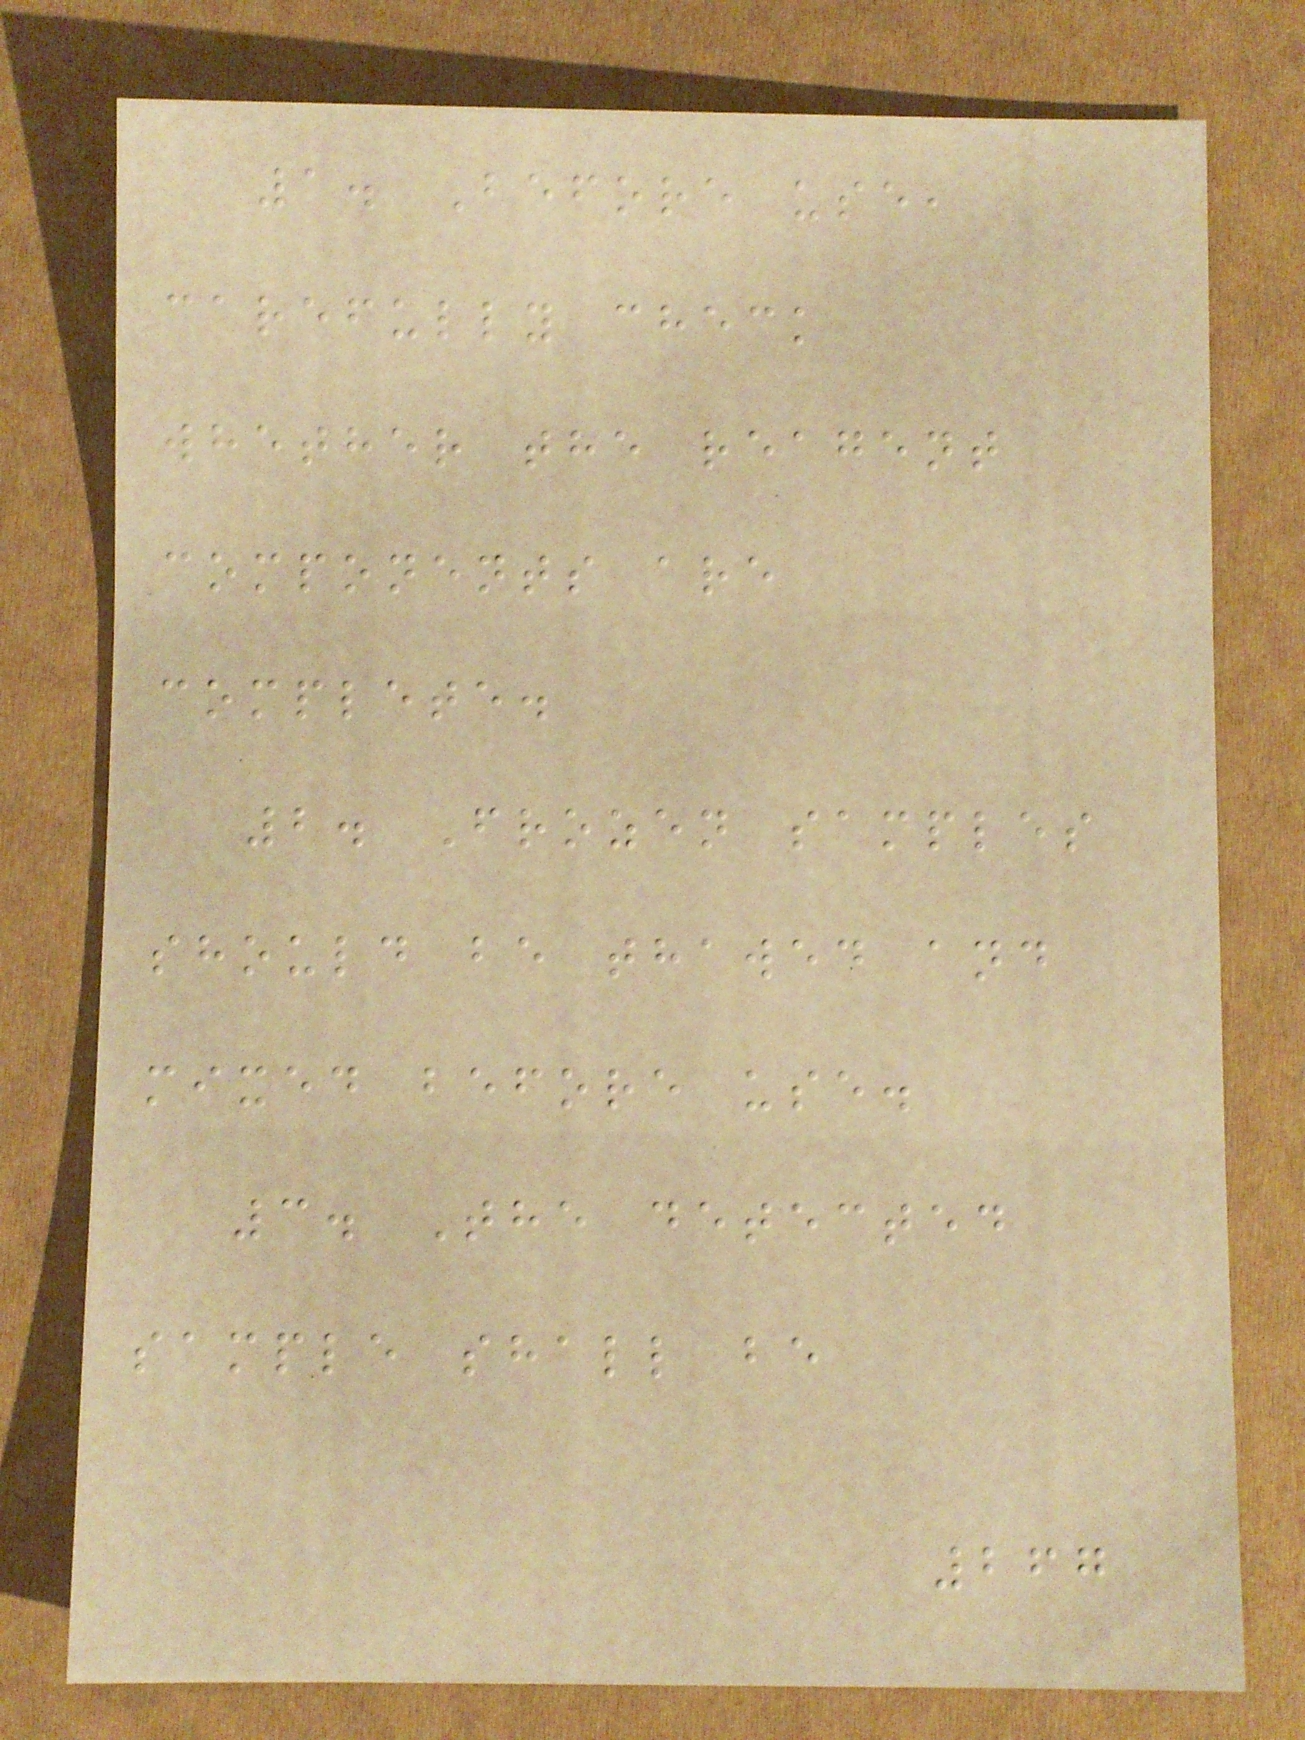1. Before use,
carefully check
whether the reagent
components are
complete.
2. Frozen samples
should be thawed and
mixed before use.
3. The detected
sample shall be
267
